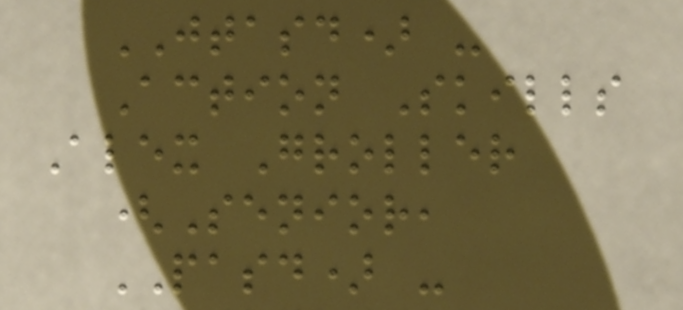JTASD) -
Action Skills
Alex Groller
(Senior,
PASD) -
